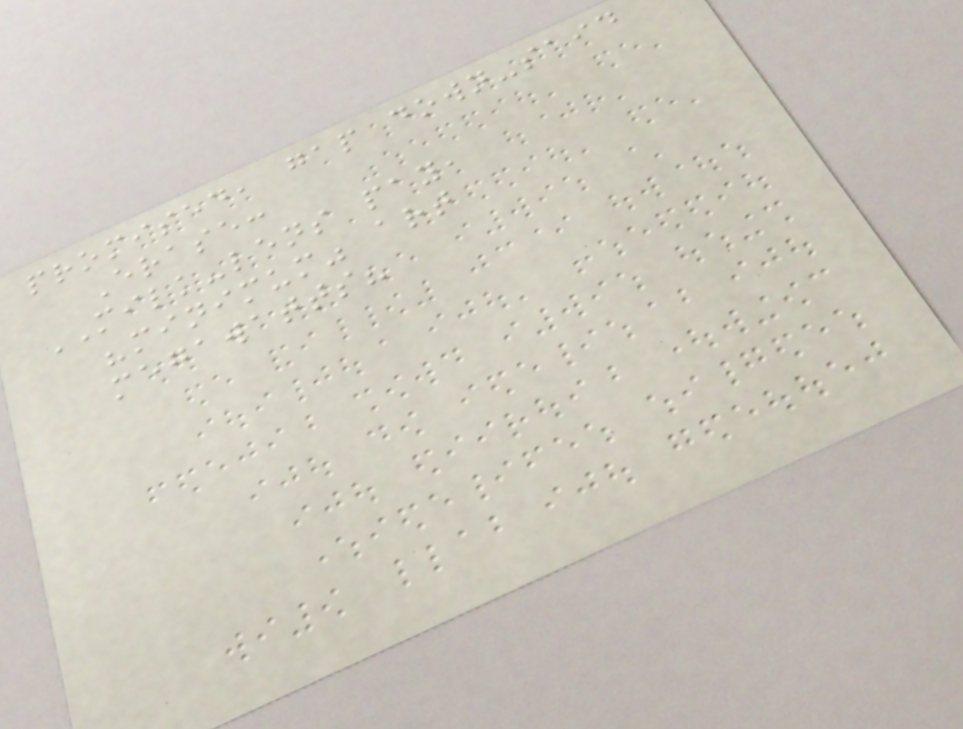promised, gap down-said
Erase:
MILK-lens pay,
"minimum" art
megawatts?
